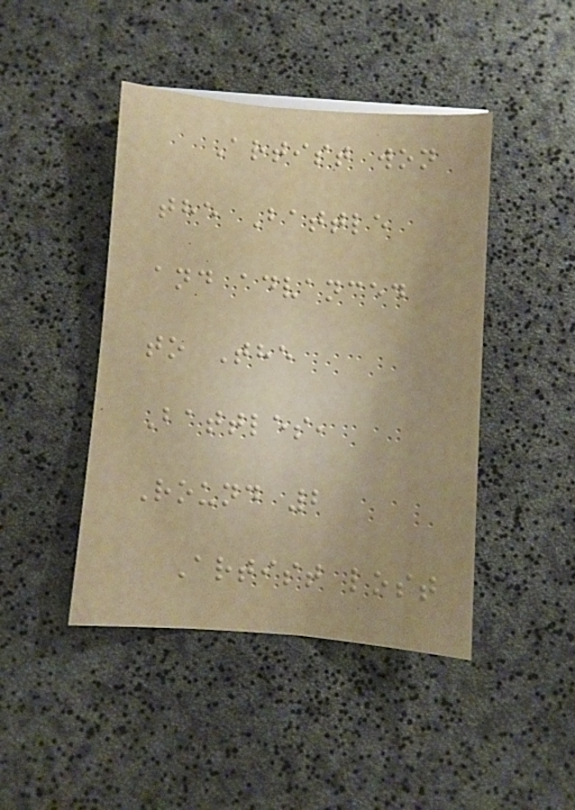Artist won
the Battle
and advanced
to The
Battles,
Round 2
Artist lost
